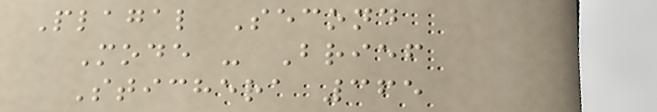Plagal Second
Mode - Brief
Stichera 365
